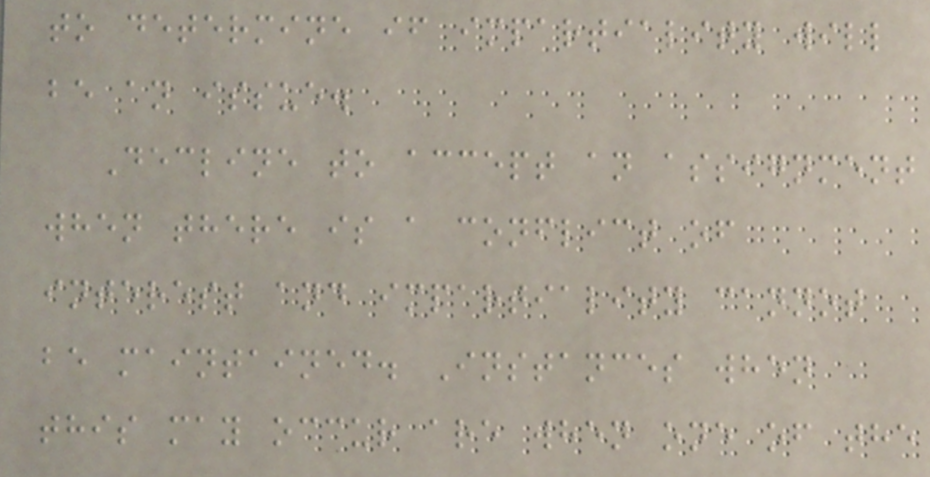to determine if impartiality will
be an issue.
Decline to accept an assignment
when there is a conflict of
interest and impartiality cannot
be maintained. Instances when
this may occur are when one of the
